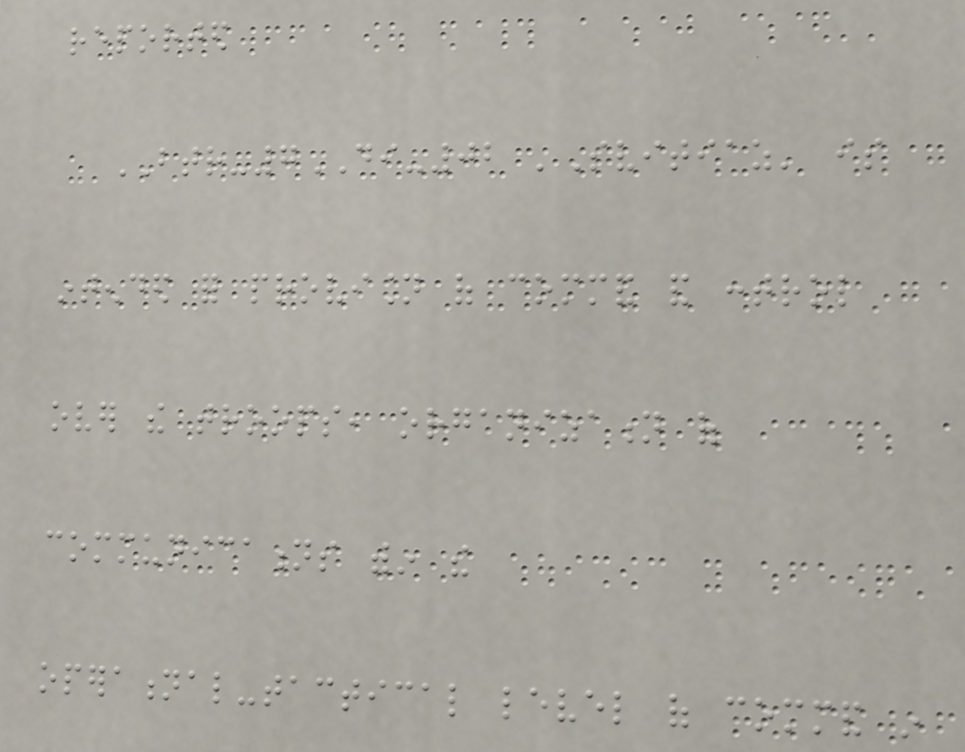reported
BTR-7DI-02 'Svitiaz' is
intended for provision of command and control
over the troops, organization of
communications within the
operational-tactical level of command in
